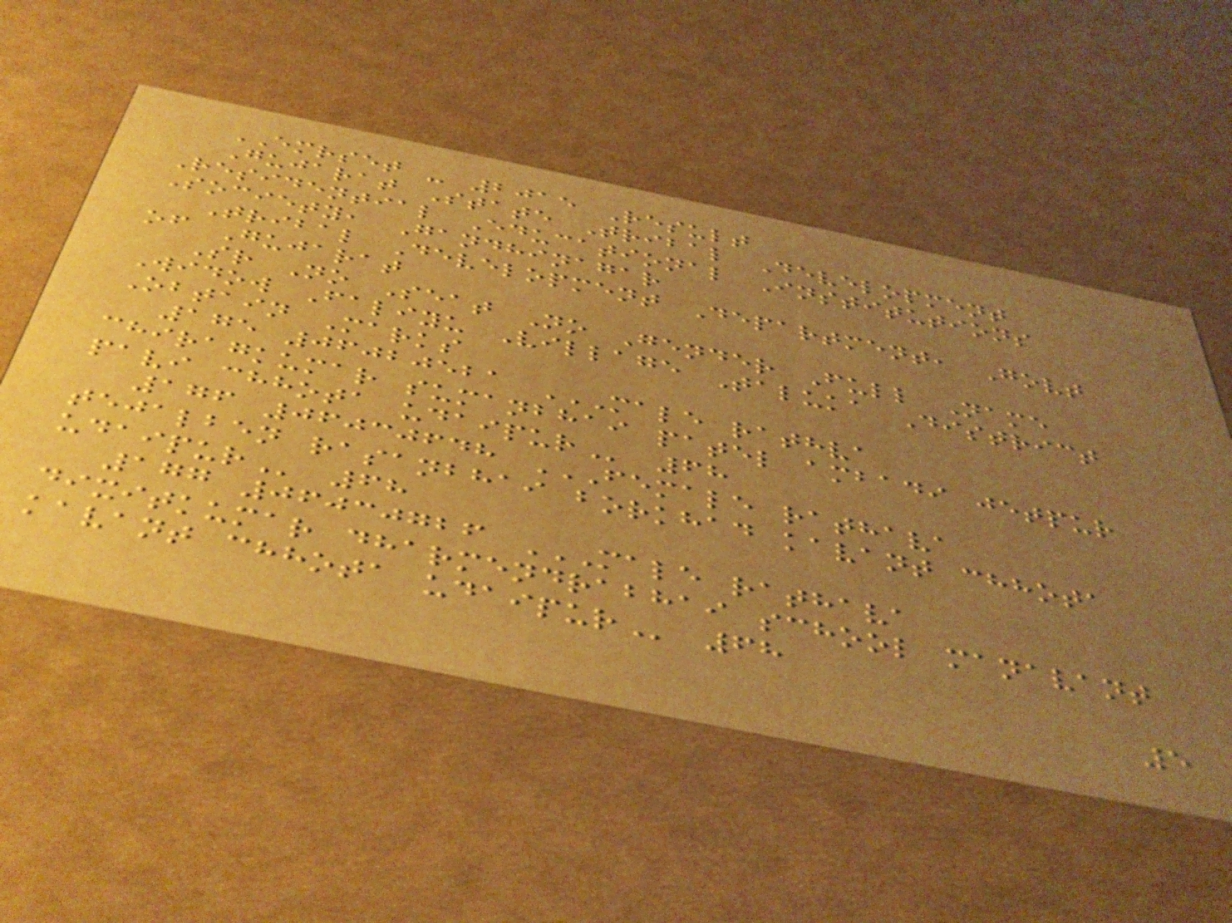EMRSET - 2015 Result
Gujarat State Tribal Development
Residential Educational Institutions
Society, Gandhinagar
Tribal Development Department, Govt
of Gujarat
Sr No Seat No Gender Full Name
Widow Faliyu Village Taluka District
Obtain Marks
175 06020521 MALE RATHVA
CHIRAGKUMAR SUMANBHAI PATEL AMBADI JETPUR
PAVI CHHOTA UDAIPUR 68
176 06030648 FEMALE RATHAVA
TEJALBEN RASANBHAI BORKHAD KAVANT CHHOTA
UDAIPUR 68
177 06030726 MALE RATHAVA
DIXITKUMAR DHARMENDRABHAI SCHOOL MANAVANT
KAVANT CHHOTA UDAIPUR 68
5
